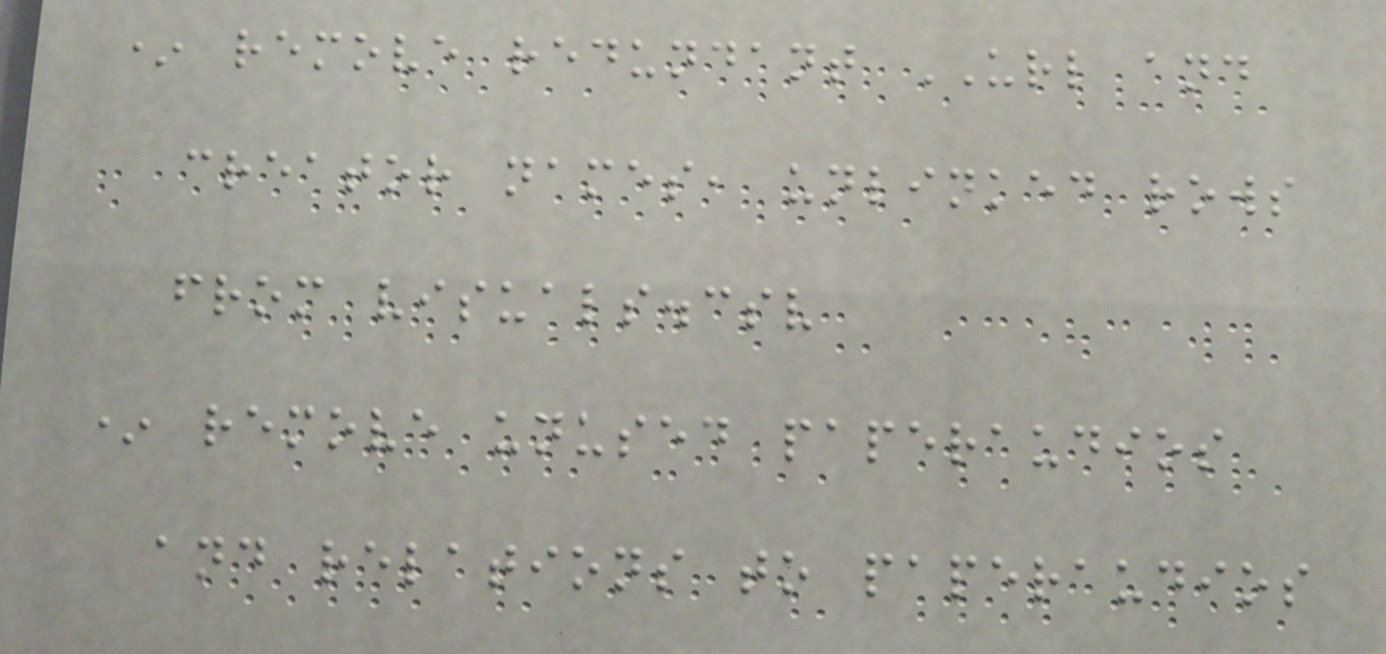* remove redundant URL and
creator names, unlinked rows
from visuals.csv
* remove unused paperaudios
and relations to paperaudios
